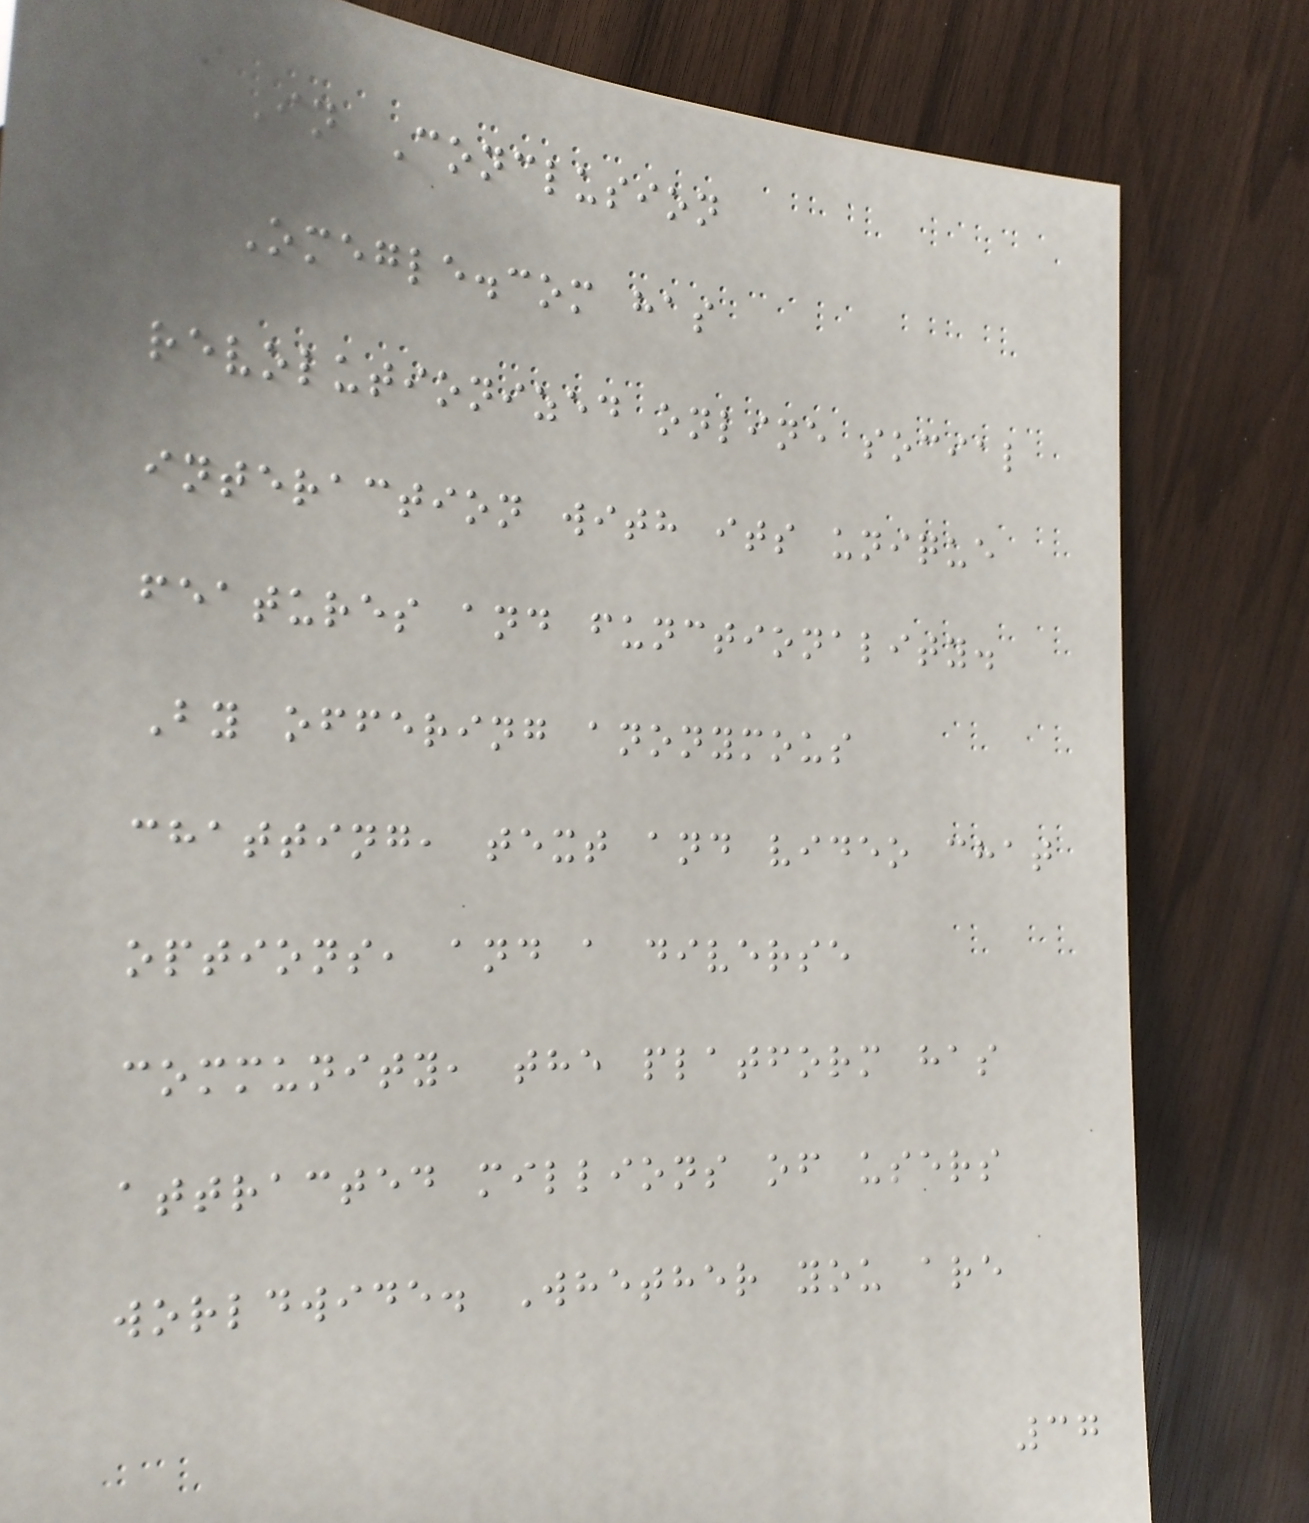In Conclusion
Omegle.com has
revolutionized online social
interaction with its unique
features and functionality.
By offering anonymous
chatting, text and video chat
options, and a diverse
community, the platform has
attracted millions of users
worldwide. Whether you are
37
